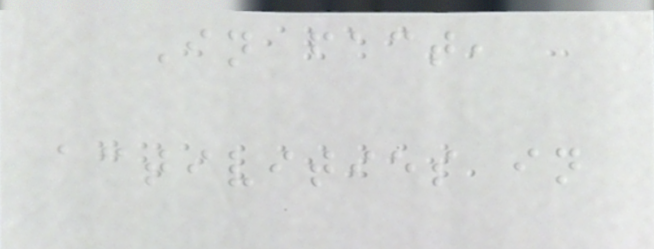In fact,
activities in
